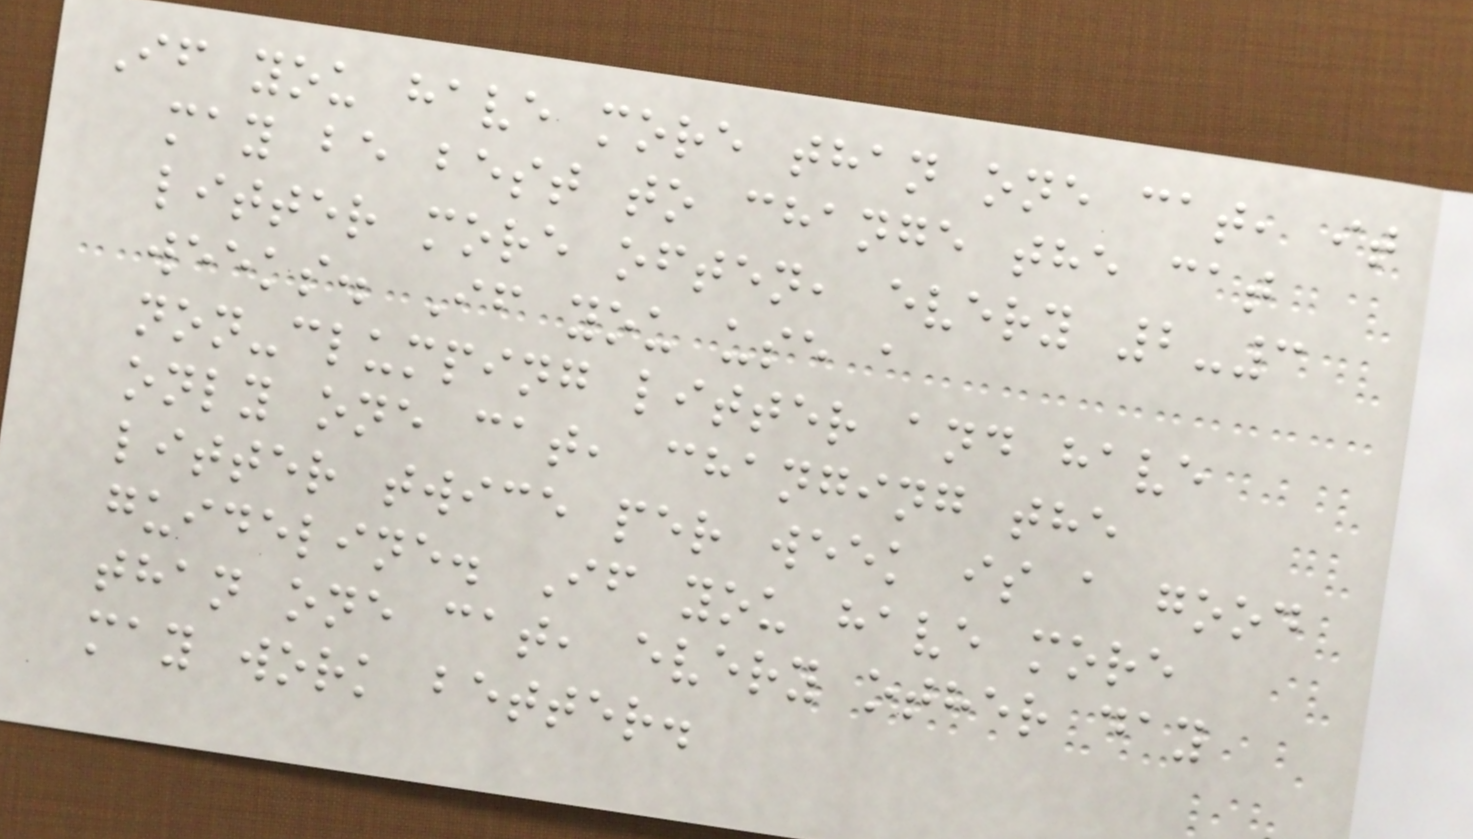If you have more than one cat, it
may be best to change the cat
litter more often, every 2-3
weeks. If you use a
non-clumping litter and have
only one cat, changing the
litter twice per week is a good
guideline. If you have more
than one cat, every other day
may work better.
